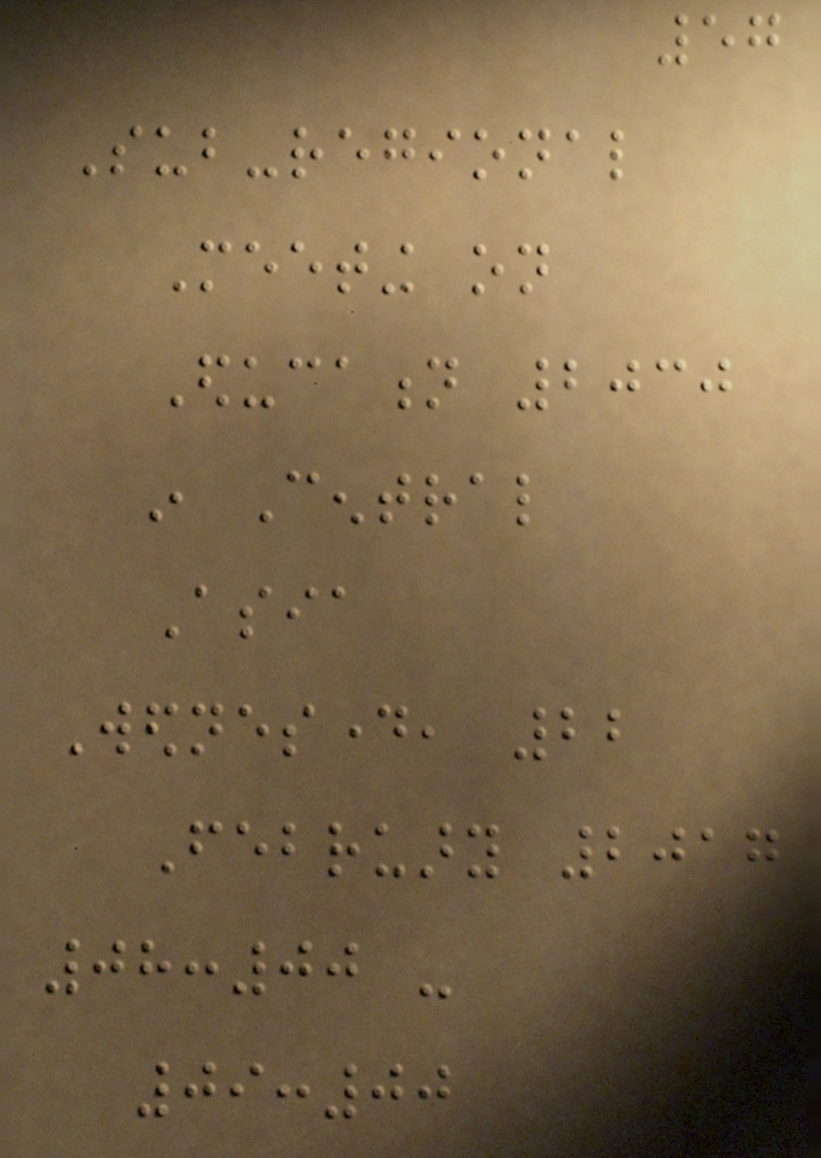57
Sub-regional
Meeting on
Education 2030
in Central
Asia
Wednesday, 22
February 2017
08:00 -
09:00
